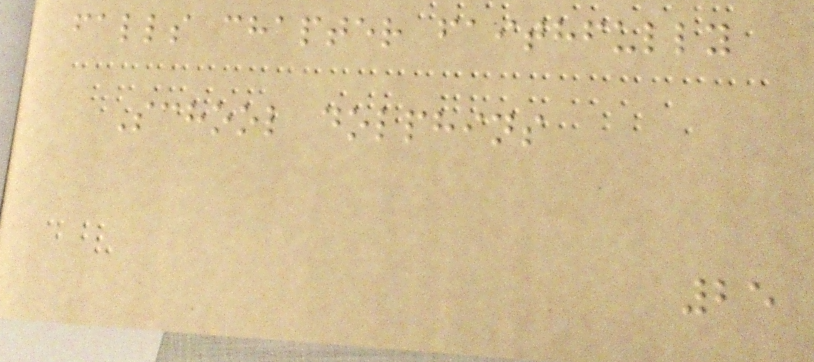falls chapter faithfully
School dolphins
25
